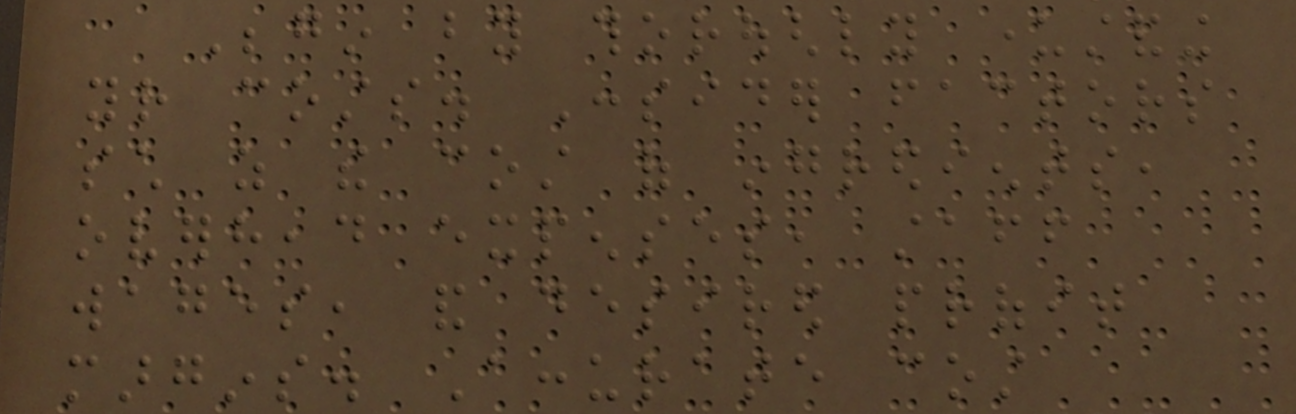Begin by thoroughly understanding
your costs. Consider factors
such as the cost of ingredients,
overhead expenses, staff
wages, and desired profit
margins. Accurate cost
